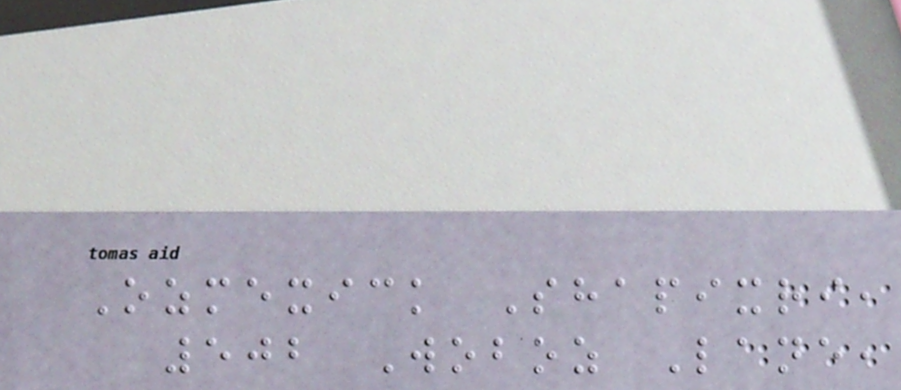Ozmexick Shapixri,
502 Woboz Lane,
